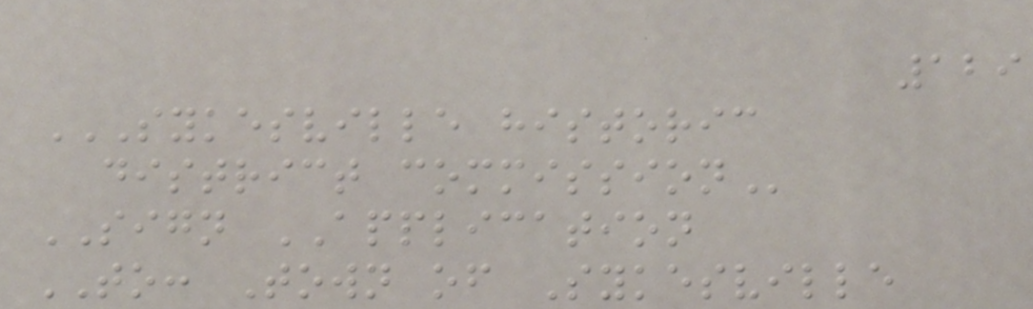129
SYKESVILLE HISTORIC
DISTRICT COMMISSION
SIGN APPLICATION
TO: Town of Sykesville
